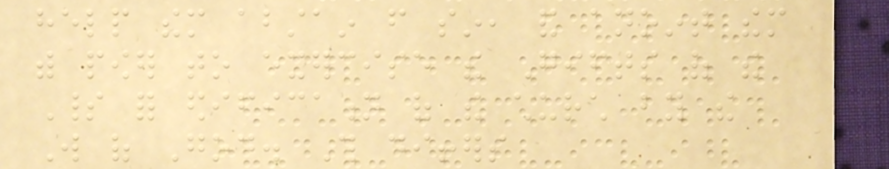help them abstain from sin, and anoint them
with power to exercise the Gifts of the
Spirit for edification of the church by the
Will of God. This differs
